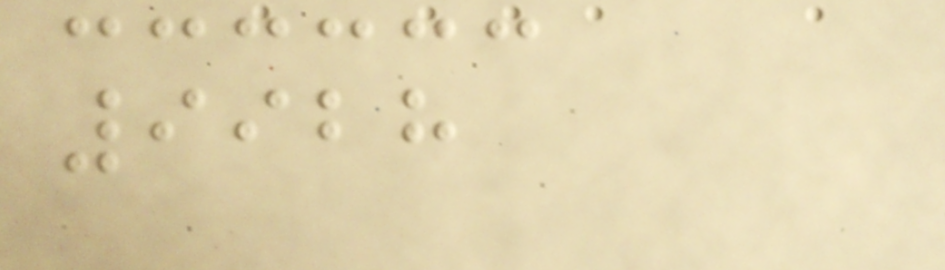9928
